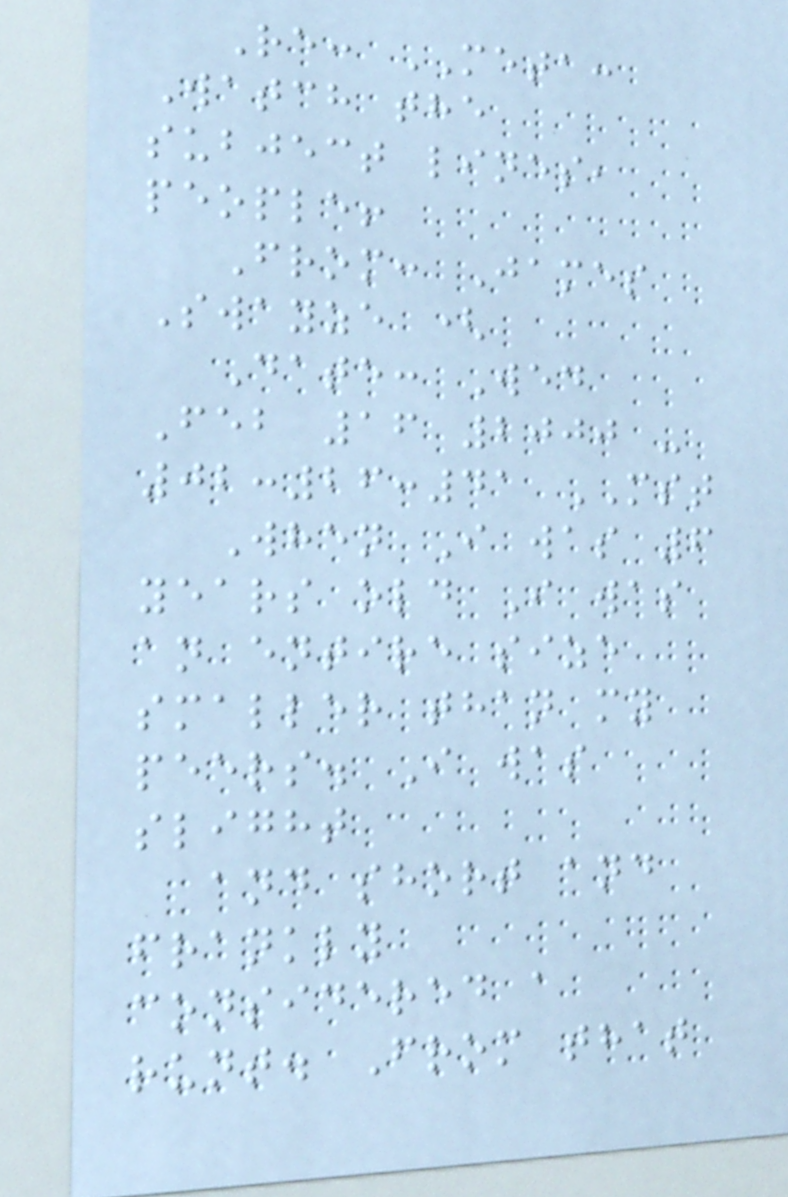Re: META:
Watch the
subject lines,
people!
From: James
Swayze (
Date: Wed
Feb 16 2000 -
02:26:41 MST
When I was 6
years old I was
an entire size
smaller than my
peers. I was
slight
and short and
frankly
considered a
runt. From that
